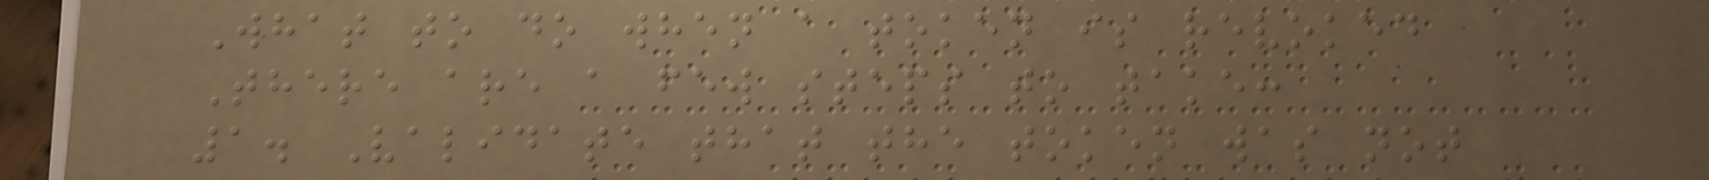What to do when a token is revoked
There are a few steps to take:
1. Validate that the token was not
